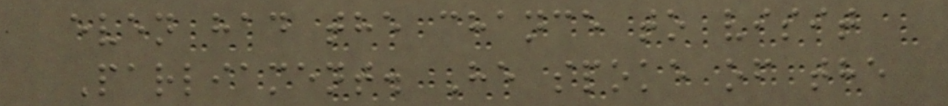even had the chance to visit
Parliament. He spoke of the
